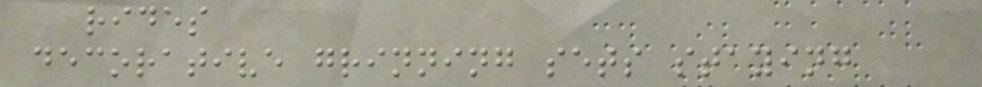rides
decorative grinning sets staying
